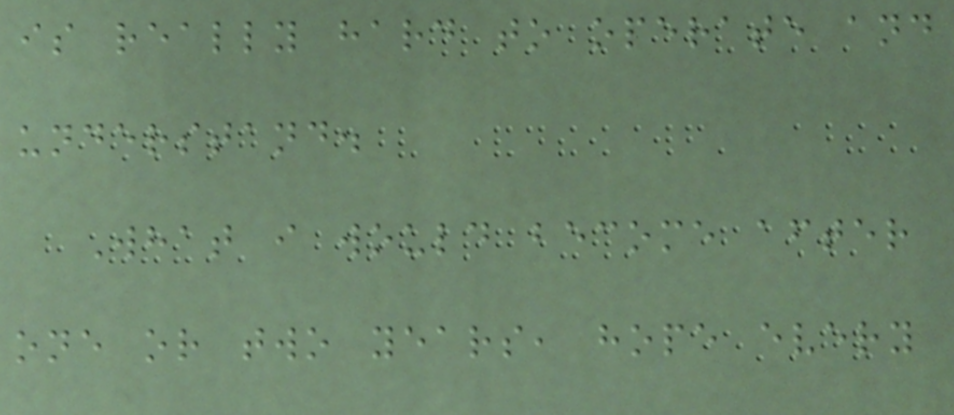is really hard to operate and
understand.
What i would become after
one or two years, hope every
